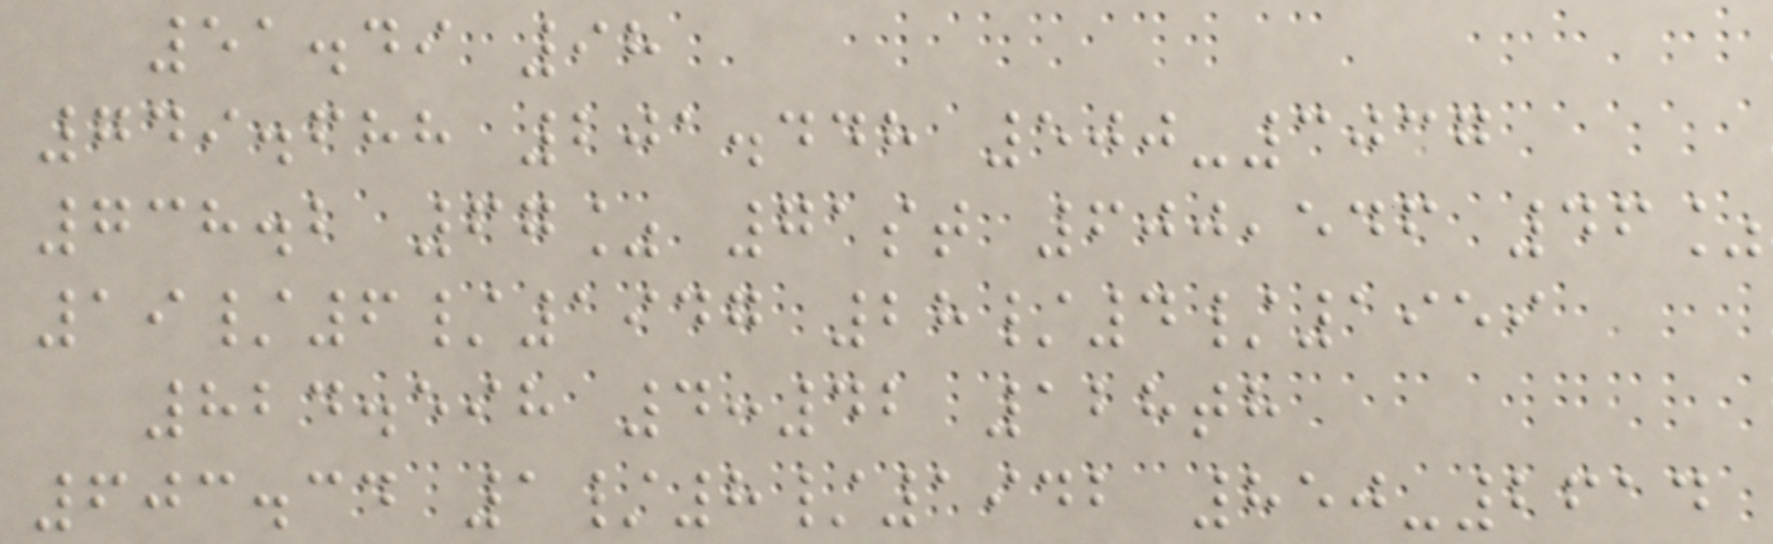51.49 98
749.688 201.448 500-3037
738.2 67% 71st 600,546 46%
19/6/1947 28/4/1959
824.598 4:42 128th
603.34 1/8/1942 850-2614
